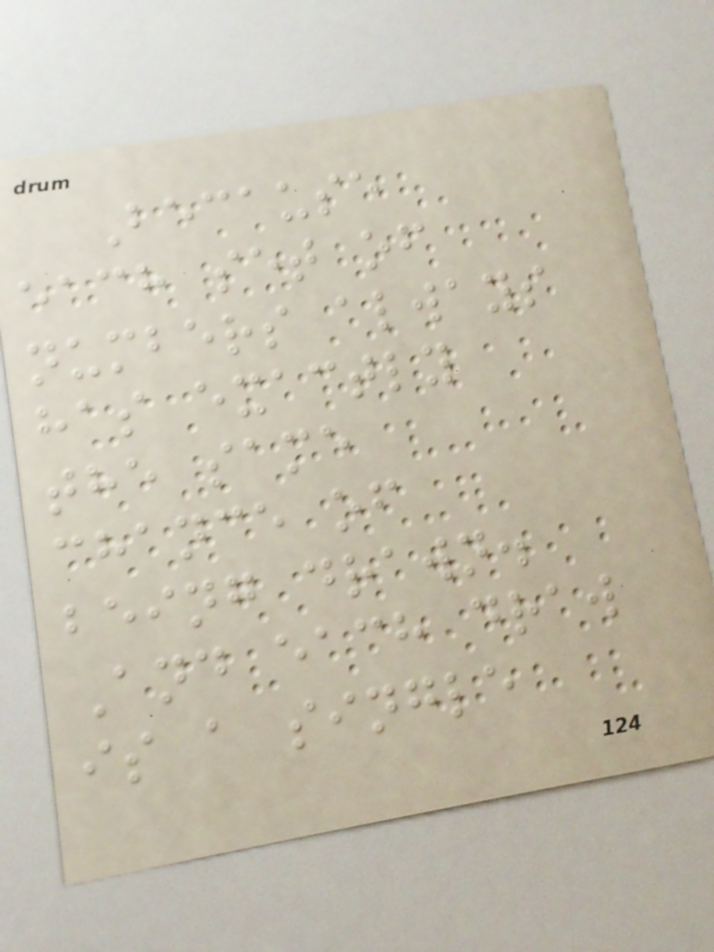Because
each set of
numbers always
has exactly
the same
chance of
being drawn.
And each draw
is a single
